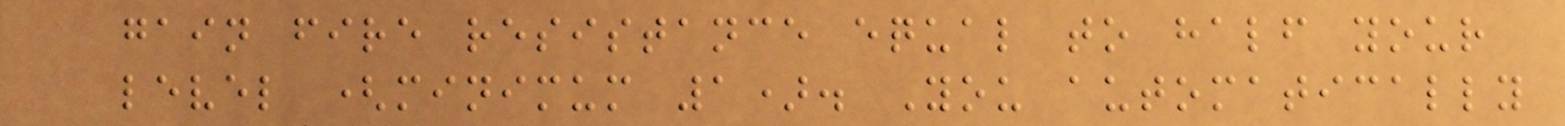gain fire resistance equal to half your
level (minimum 1). You automatically
